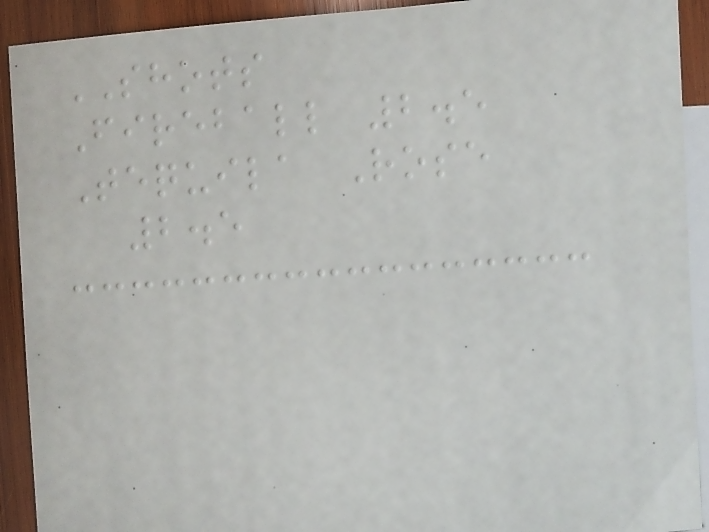SHOTS
Fireball 2.5
Tequila Rose
2.5
